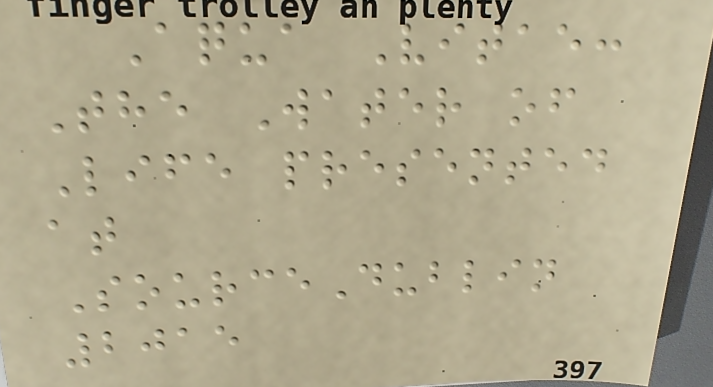Aqua Vitae:
The Water of
Life presented
at
SourceDublin
2015
